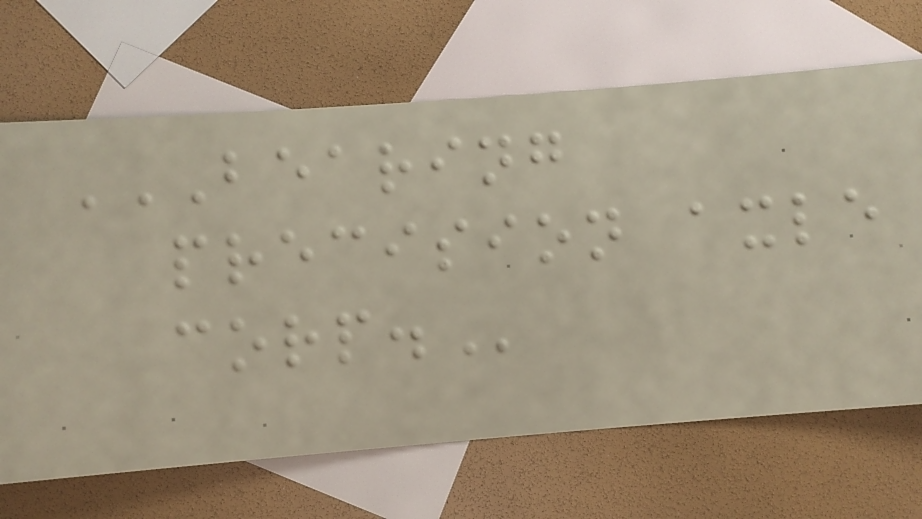BEARING
PRECISION AXLE
CORP.
